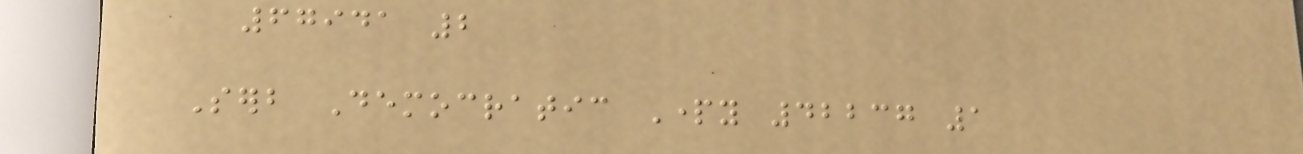67941 2
Serb Democratic Party 42237 1
